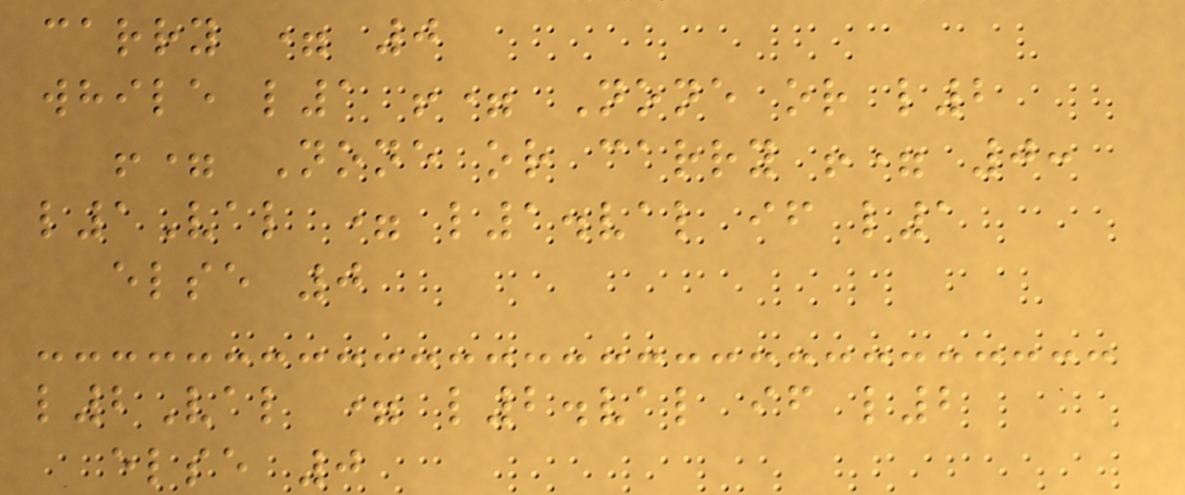carry = 0
while l1 != None or l2
!= None or carry != 0:
l1Val = l1.val if l1
else 0
l2Val = l2.val if l2
else 0
